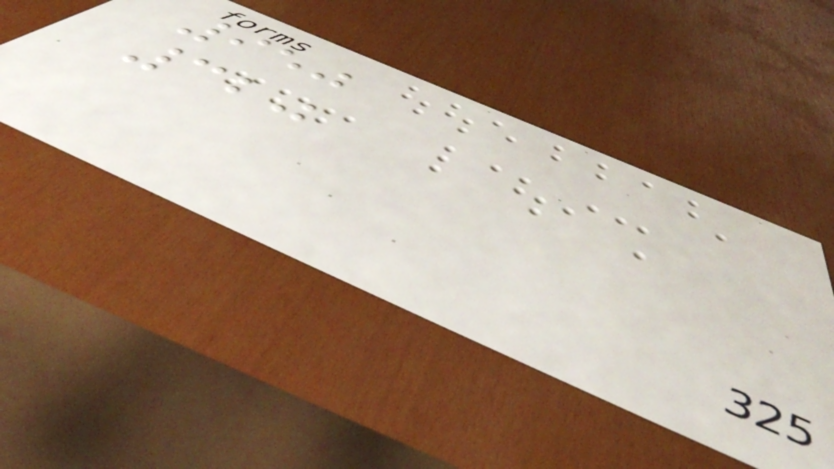950
320
